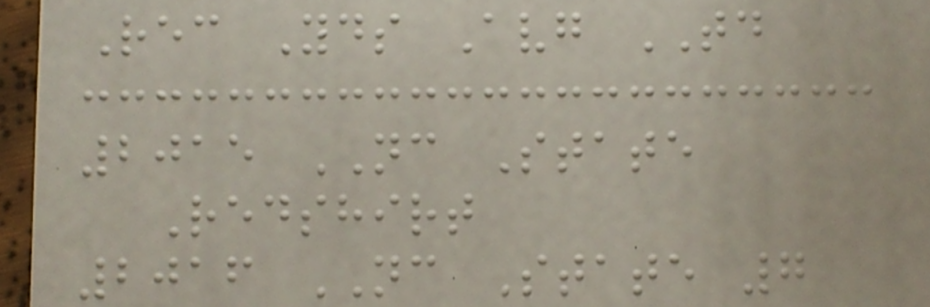Rec Yds Avg TD
2015 NC State
Redshirt
2016 NC State 7
